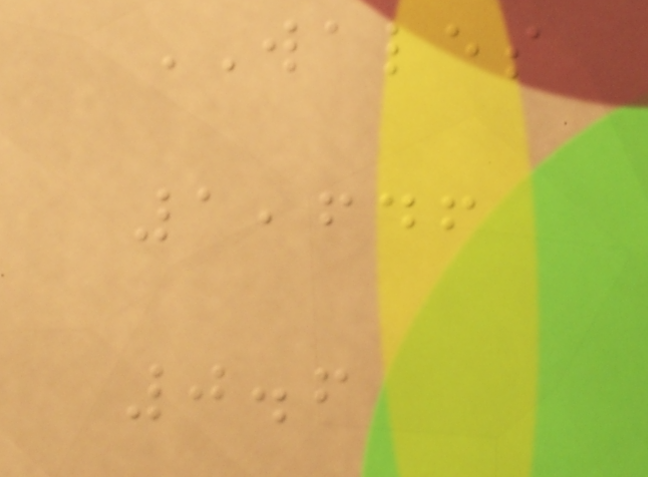WALES
1,646
0.6
